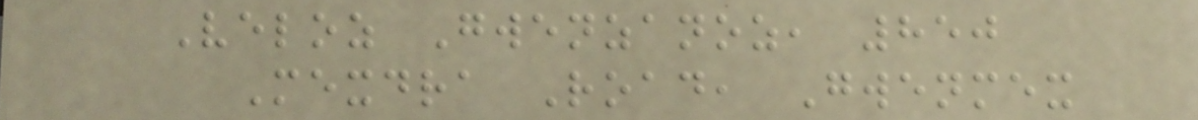Veloz Gwenzanoz, 850
Mexdra Road, Gwenmex
